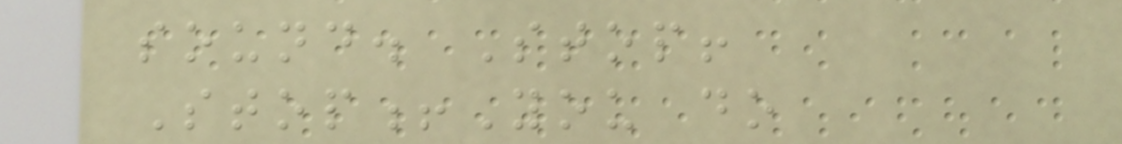sound. Stop!
Stop!You do
